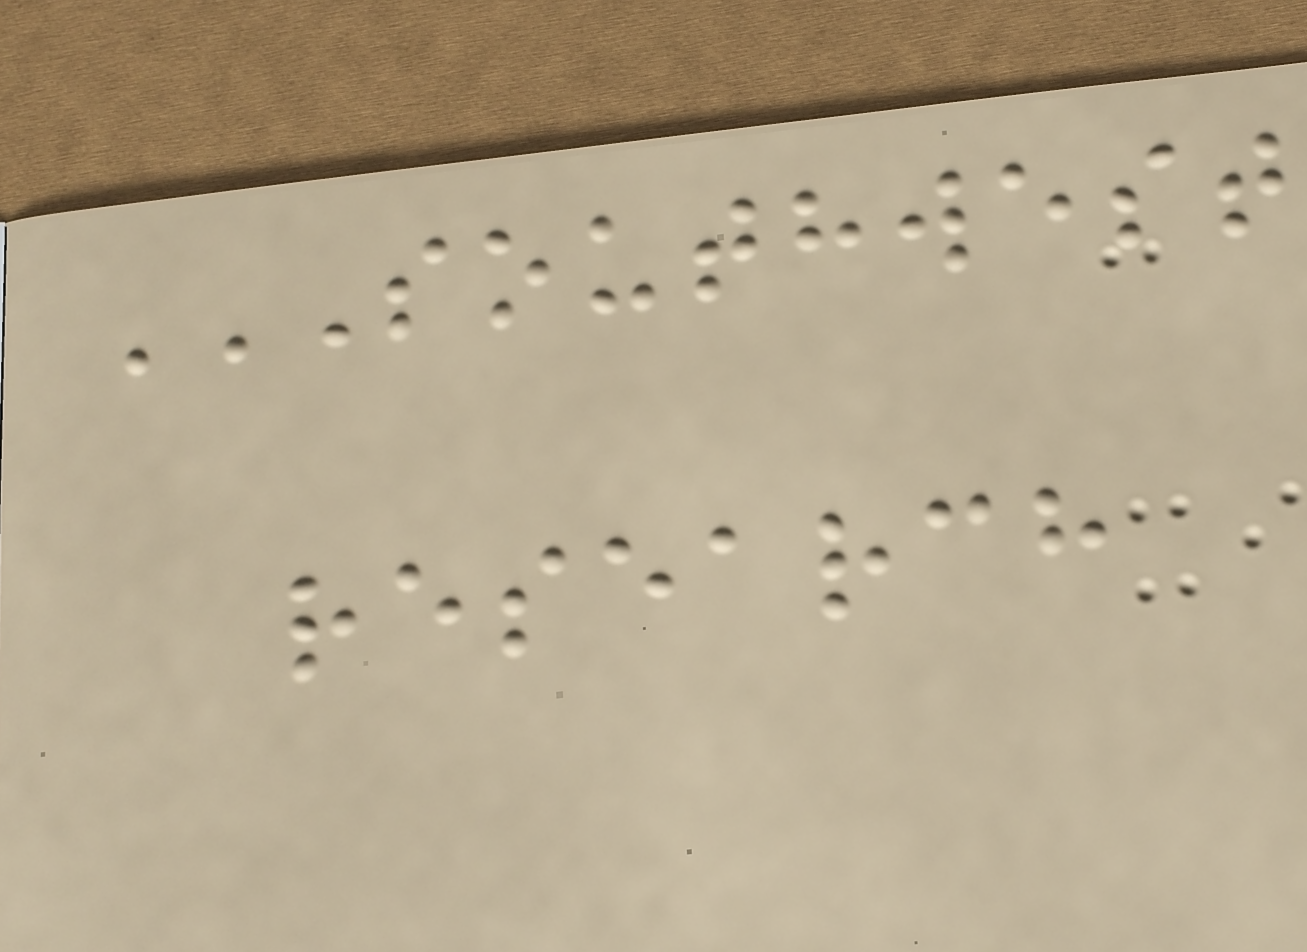SOUTHWEST
RESEARCH
